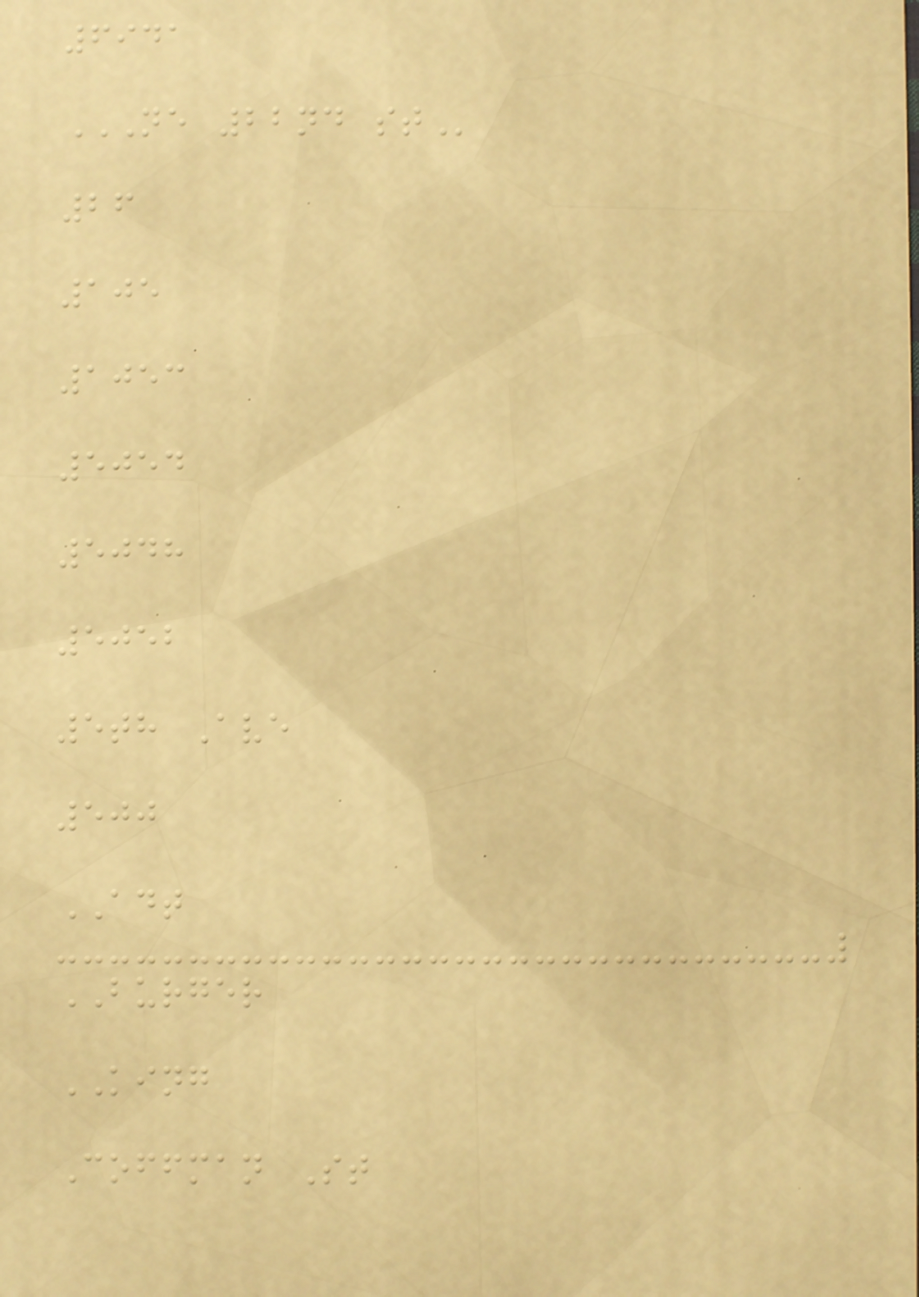6941
NE 22ND ST
26
105
1053
5054
5048
5052
5th Ave
500
ADT
BURGER
KING
Coffman St
